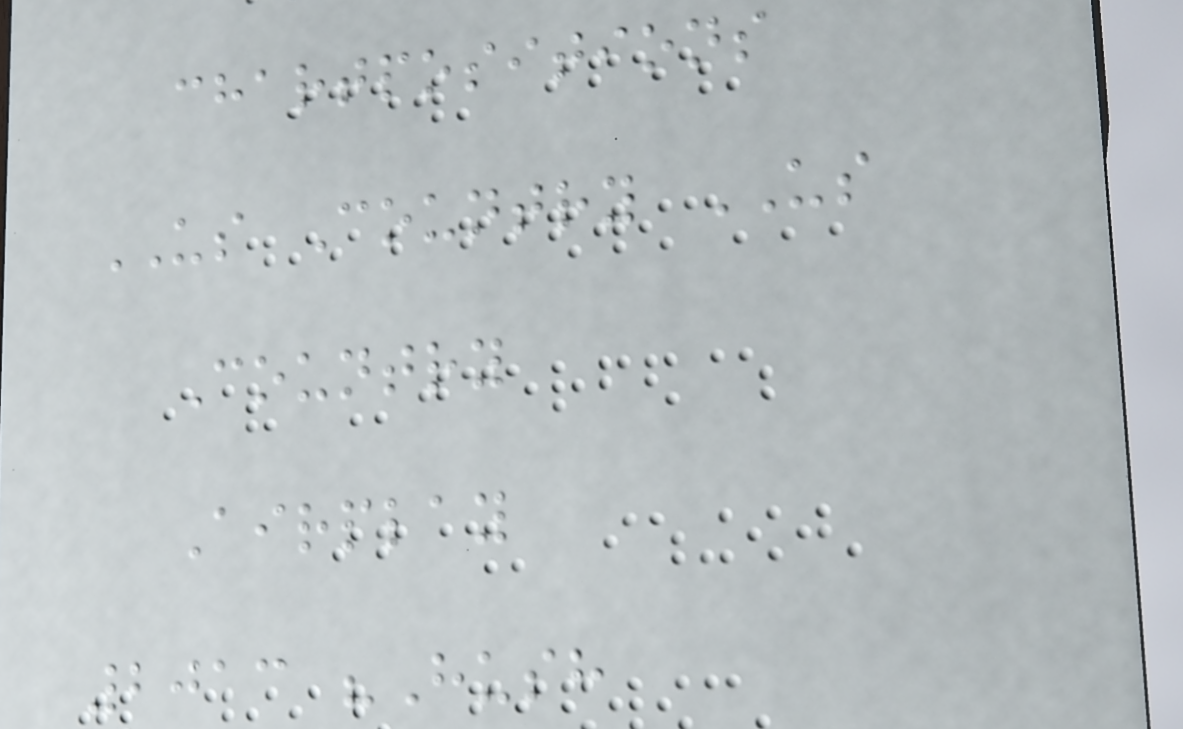chartpositions
US Country US
Country
Airplay
2013 "Hush
